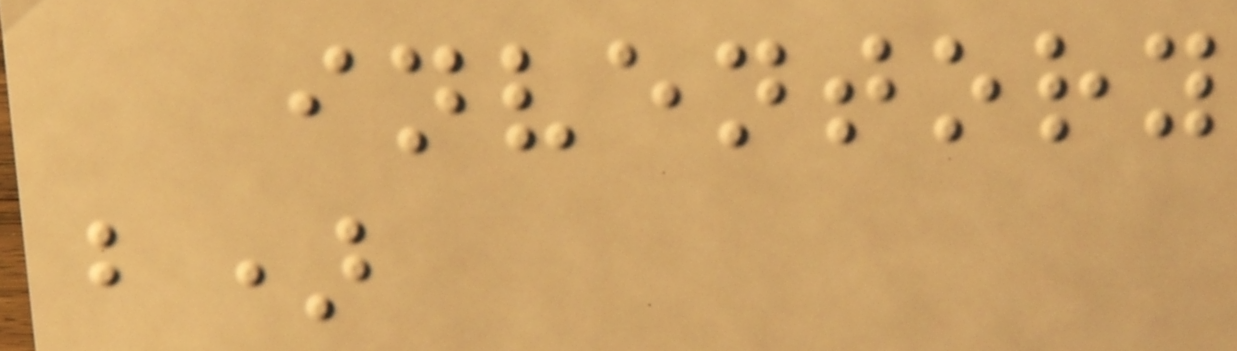inventory
b)
